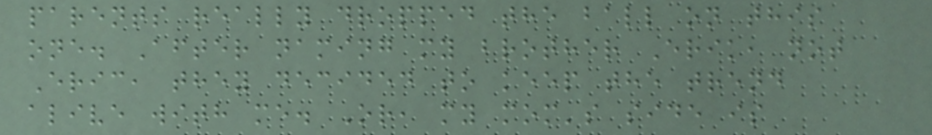parents really dropped the ball on this
one. After naming my brother Erik, not
Eric, they decided to keep the trend
alive with me. Or, my mom's side is
